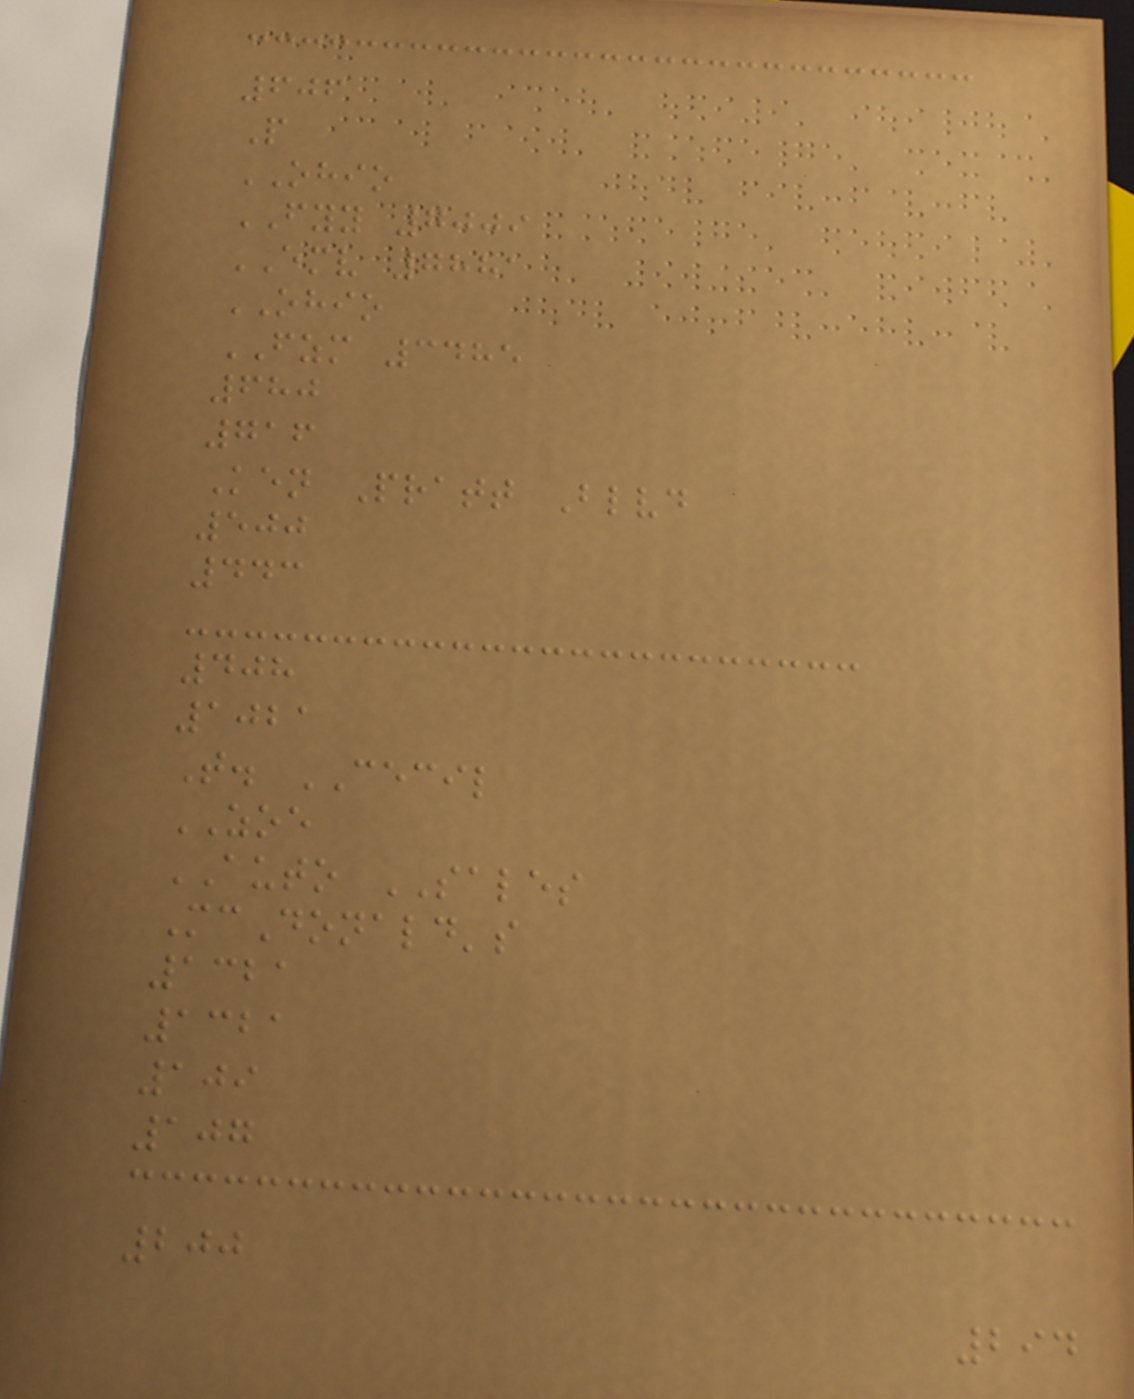606
P
OHIO
FYY 7009
EMV 7881
OHIO
FZM 3485
680
716
Ken Pratt Blvd
500
443
408
1021
T. CECIL
ZOE
AUTO SALES
McDonald's
1321
1321
109
107
200
294
